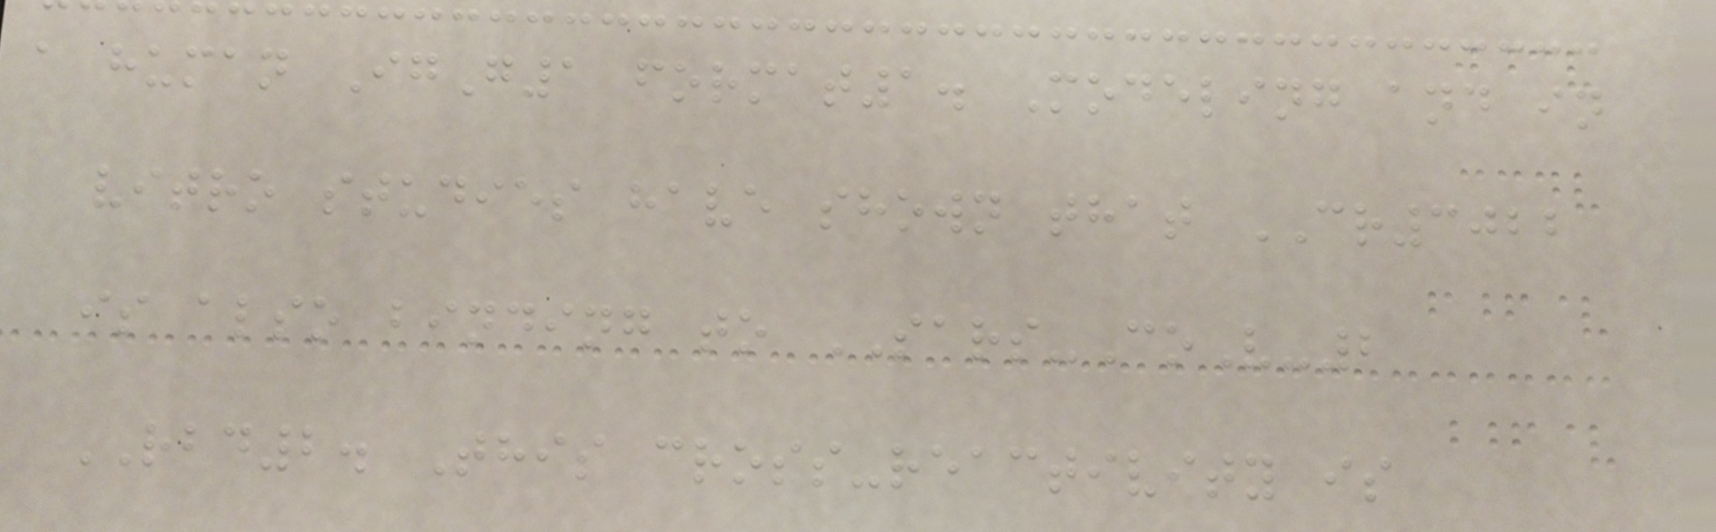a human IgG1 format1. Modeling and in
vitro studies have shown that CR3022
is also binding to SARS-CoV-2
RBD2. This cross-reactivity is
